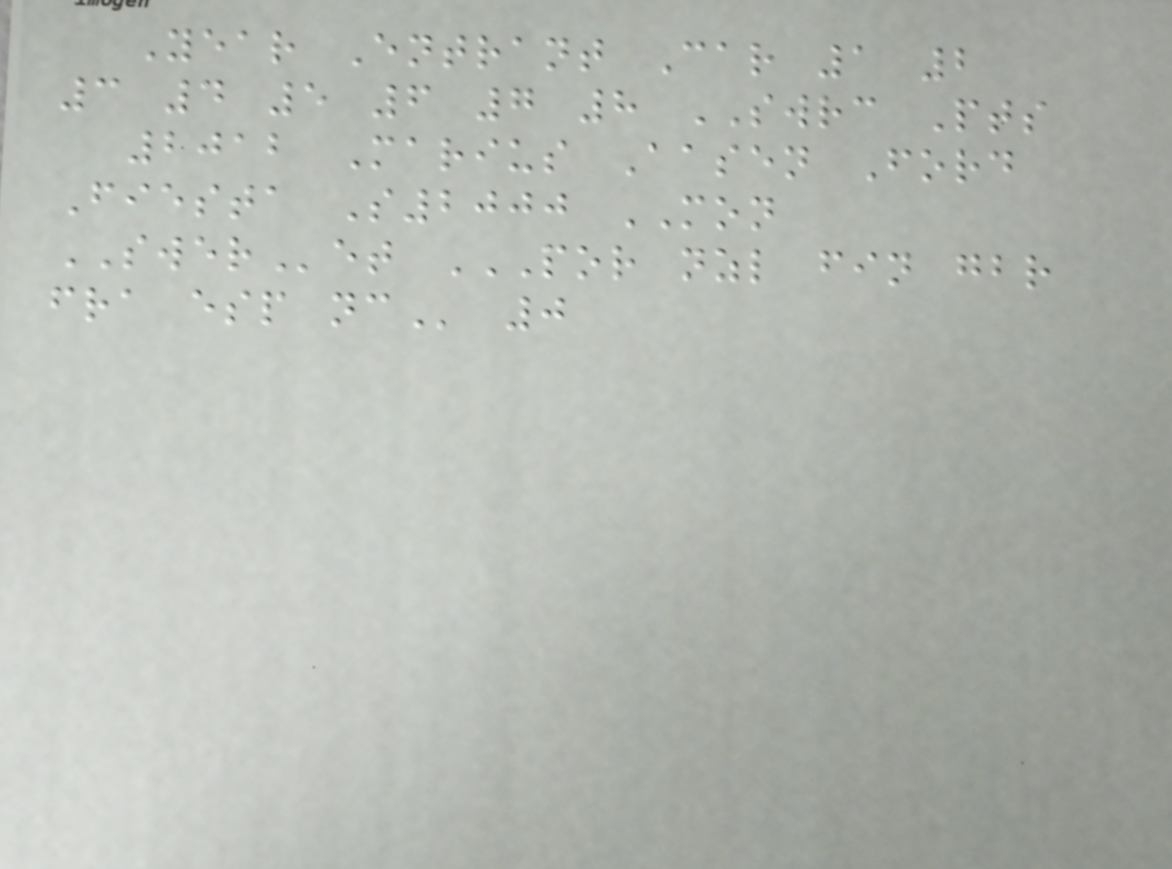Year Entrant Car 1 2
3 4 5 6 7 8 SWRC Pts
2012 Marius Aasen Ford
Fiesta S2000 MON
SWERet POR NZL FIN GBR
FRA ESP NC 0
